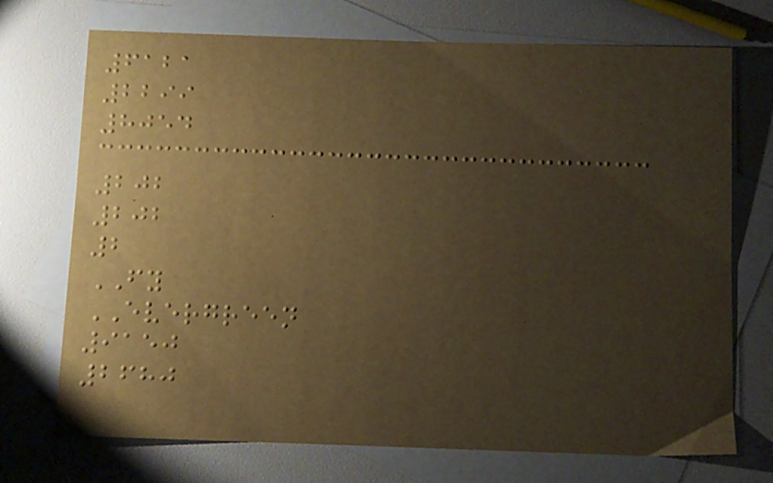6121
2299
8054
202
202
2
FY
EVERGREEN
9150
2680
